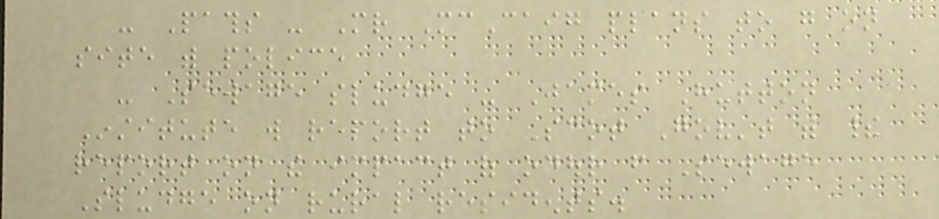- Paths - Mr McCaig plans to go on
site with police
- Sewage sludge - James Hutton
Institute will report to Scot Gov't with their
report on the impact of odour from Sewage
Sludge on rural residents.
